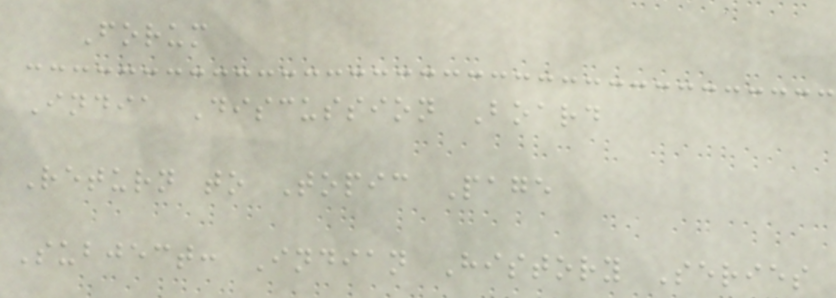Forum
India Discussion Board
Return to Topic Page
Subject: Indian History Series
